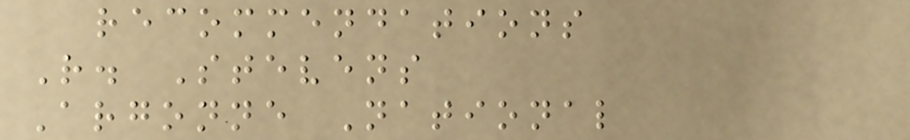recommendations
R. Stevens
Argonne National
